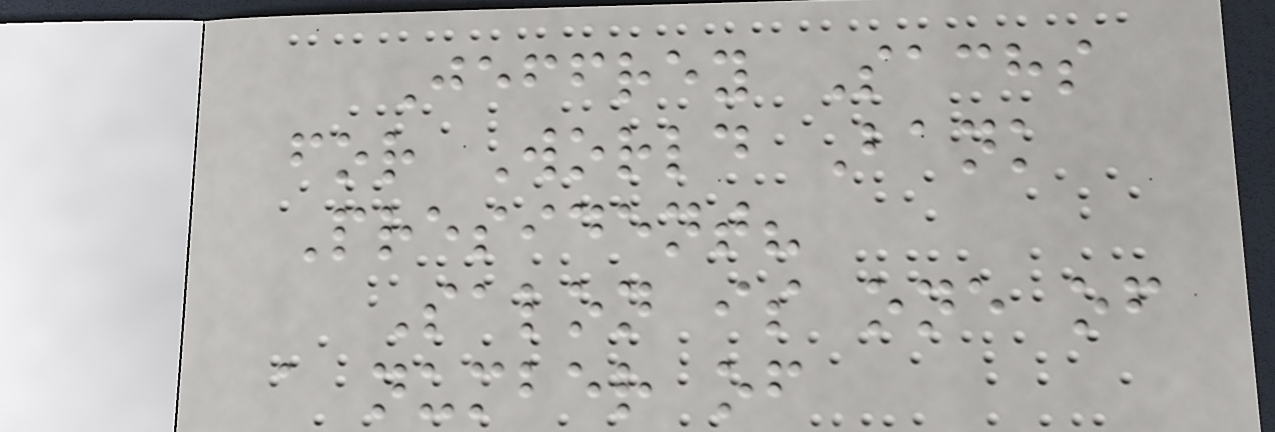Jeffrey Sachs
for World Bank
President?
Salon is one of
a number of
